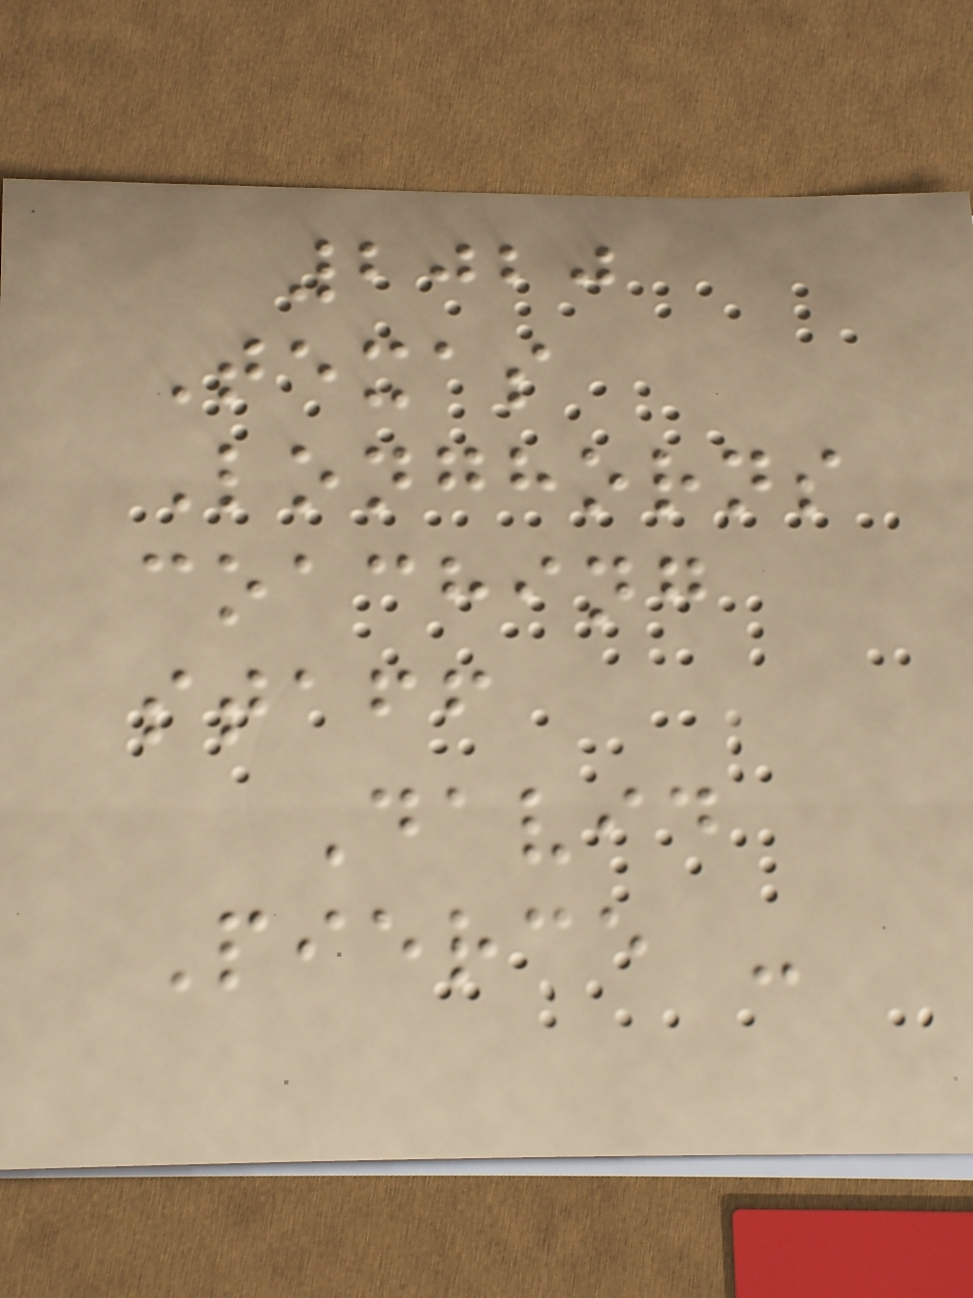2020
Texas
Longhorns
coaching
staff
David
Pierce -
